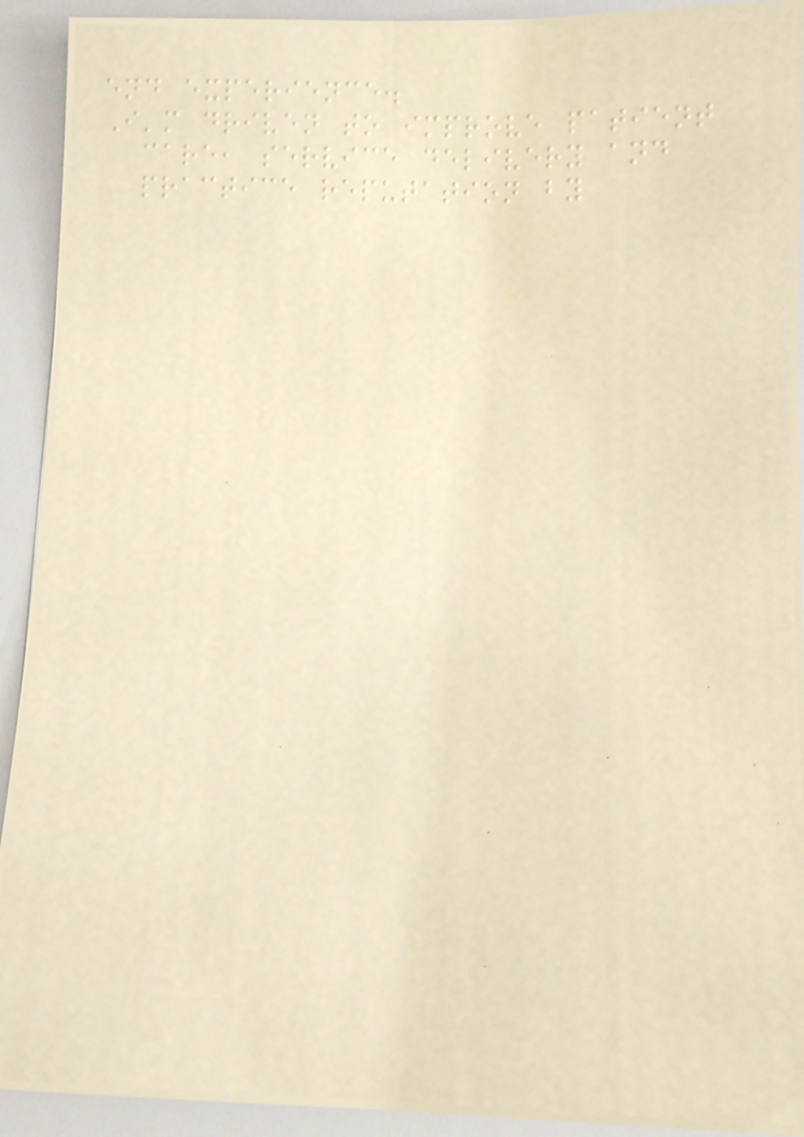end experience.
I'm driven to improve patient
care, service delivery and
practice reputation by
